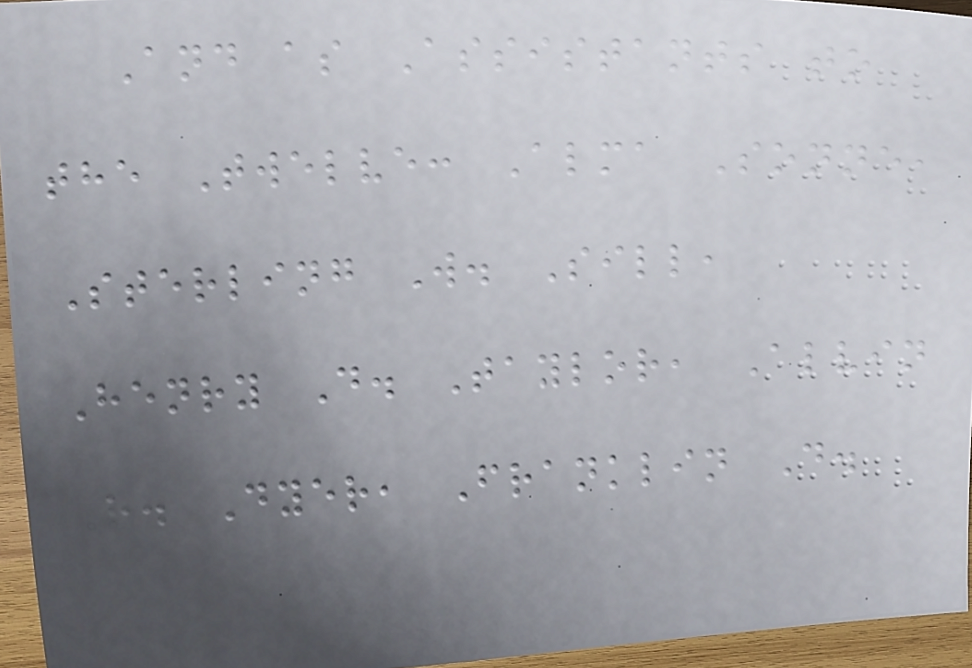And as Assistants to
the Twelve: Alma Sonne,
Sterling W. Sill,
Henry D. Taylor, Alvin
R. Dyer, Franklin D.
